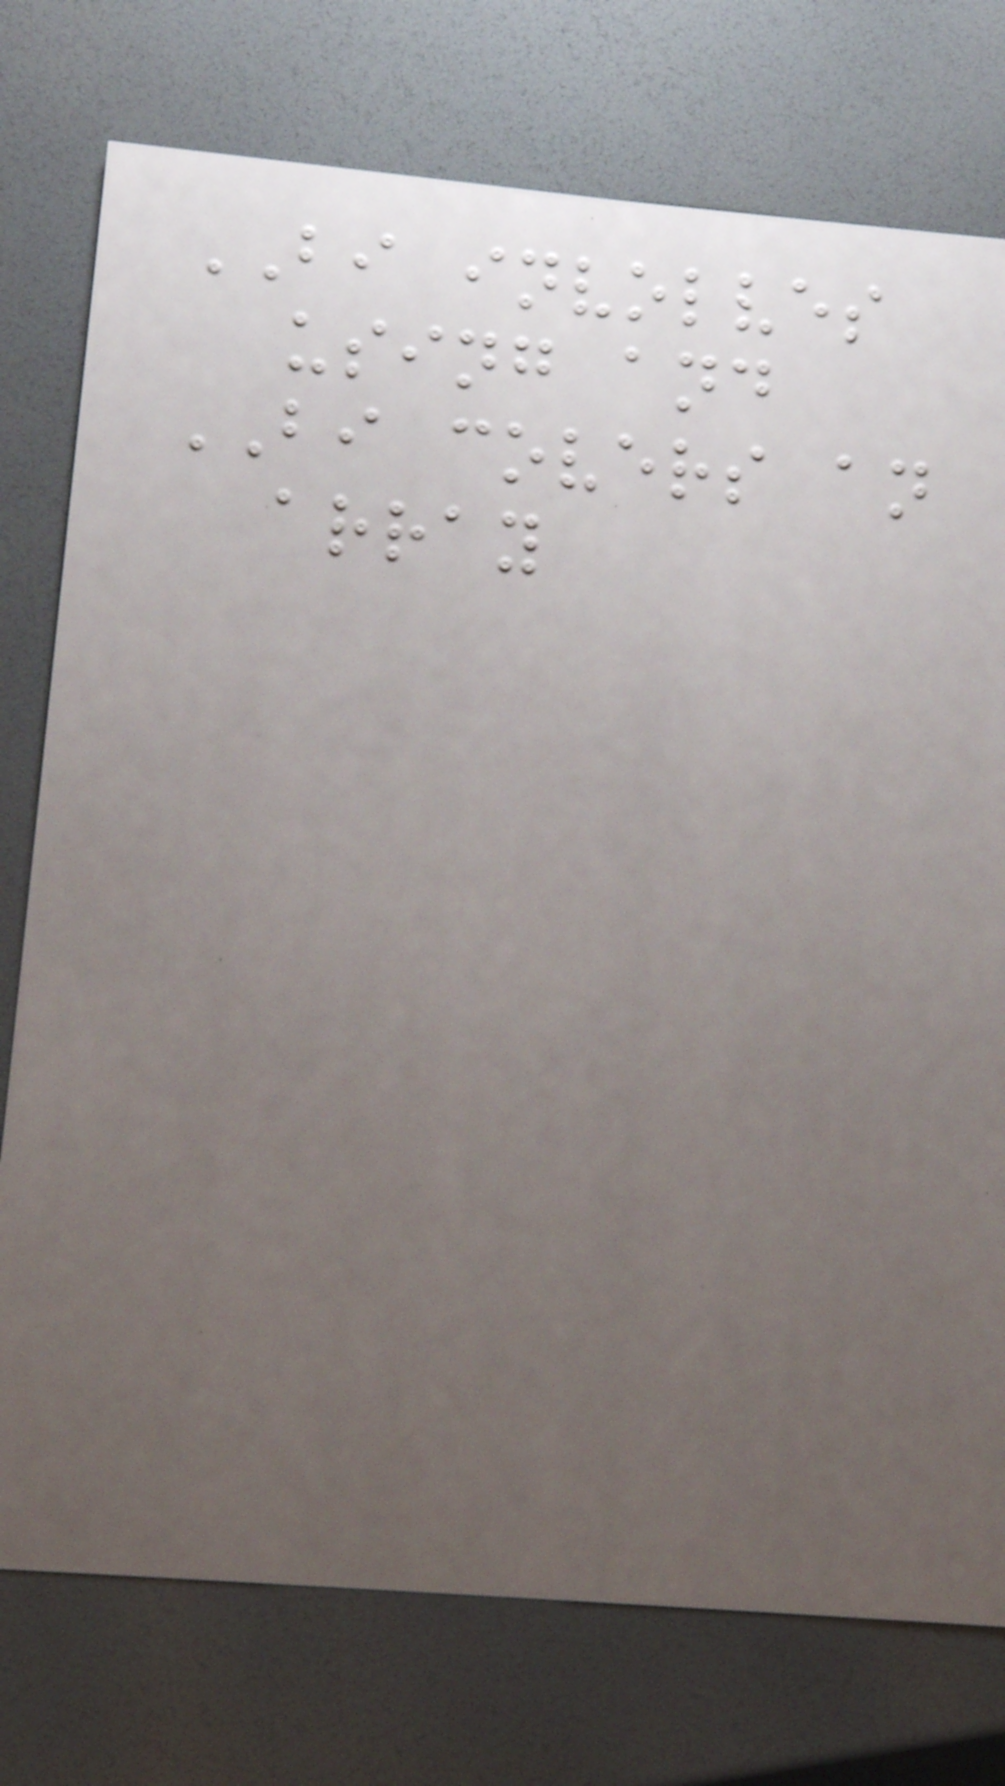BI involves
using and
BI covers an
array
